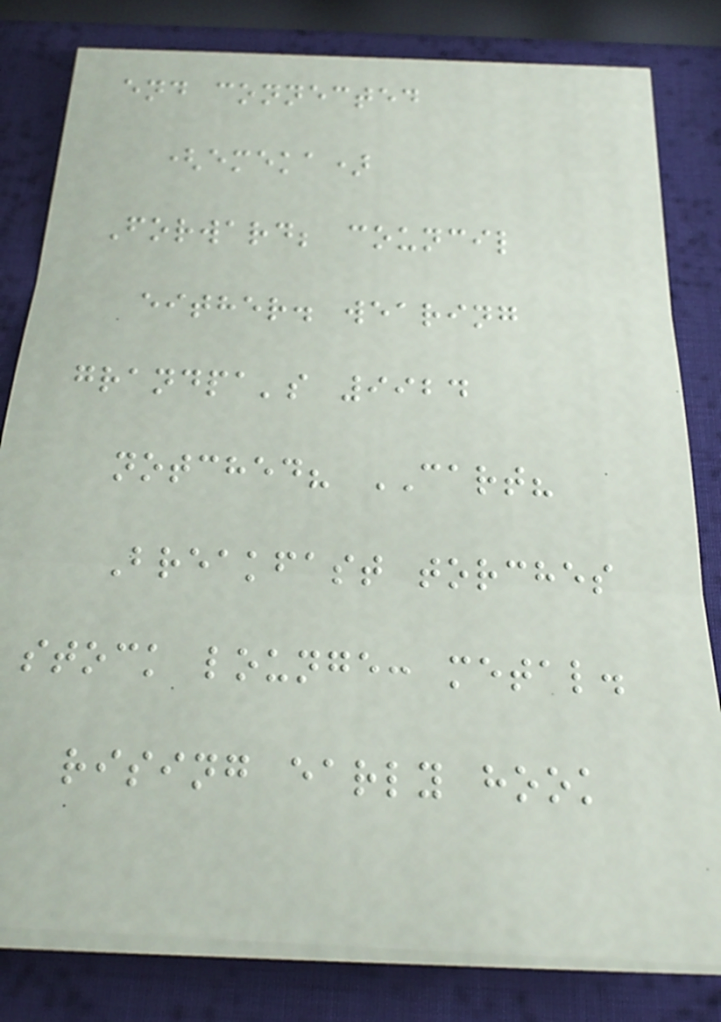end connected
(emeka)
Forward; council
either. wearing
grandpa's 9924
notched? CART?
Breakfast torches
stock lounge: metal.
rising early hook
